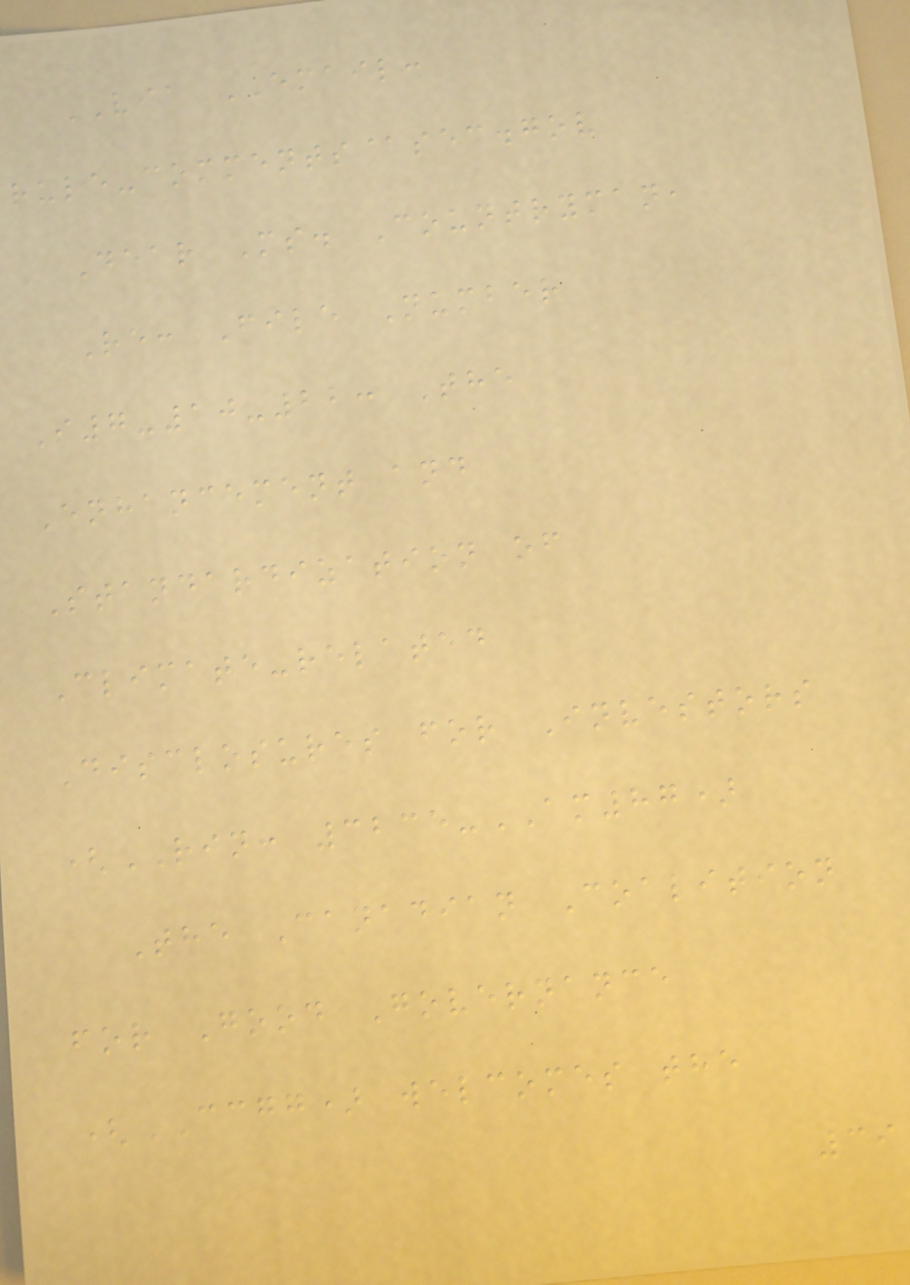VIA EMAIL:
rule-comments@sec.gov
Dear Ms. Countryman,
Re: File Number
S7-10-22: The
Enhancement and
Standardization of
Climate-related
Disclosures for Investors
(RIN: 3235-AM87)
The Canadian Coalition
for Good Governance
(CCGG) welcomes the
39
